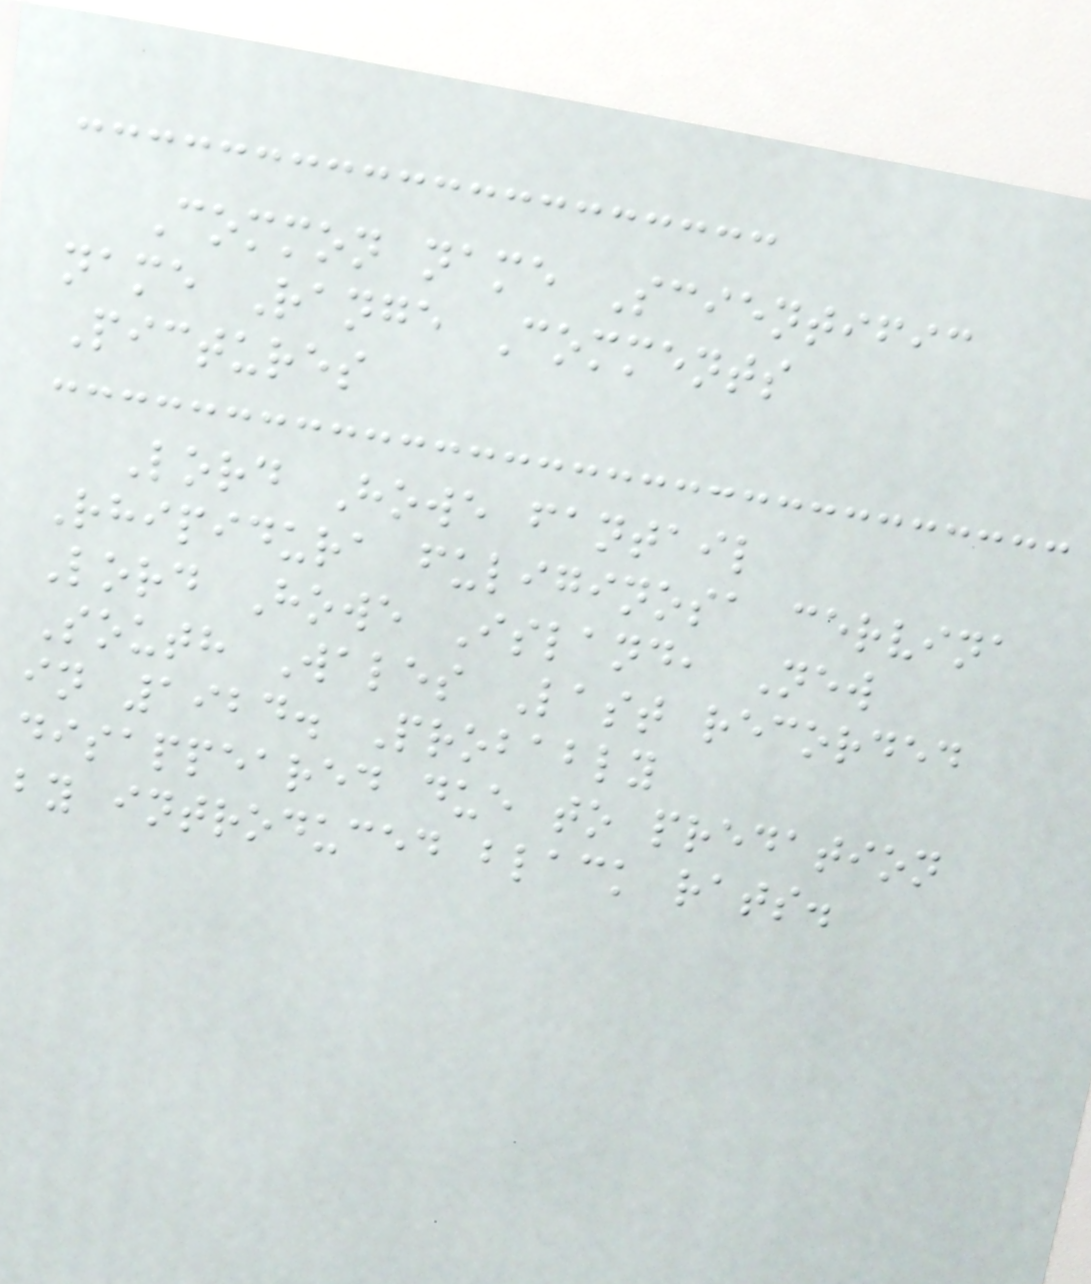Common name Scientific
name Range Comments
Pictures
Lord Howe fantail
Rhipidura fuliginosa cervina
Lord Howe Island, New
South Wales Last recorded
in 1924. Probably
disappeared due to predation
by introduced black rats.
